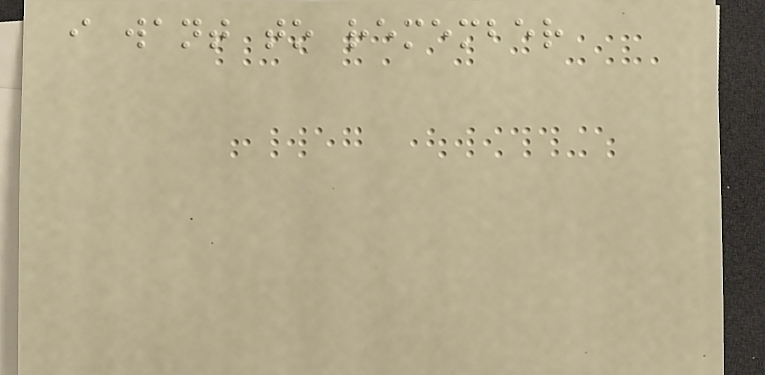i want to remember
